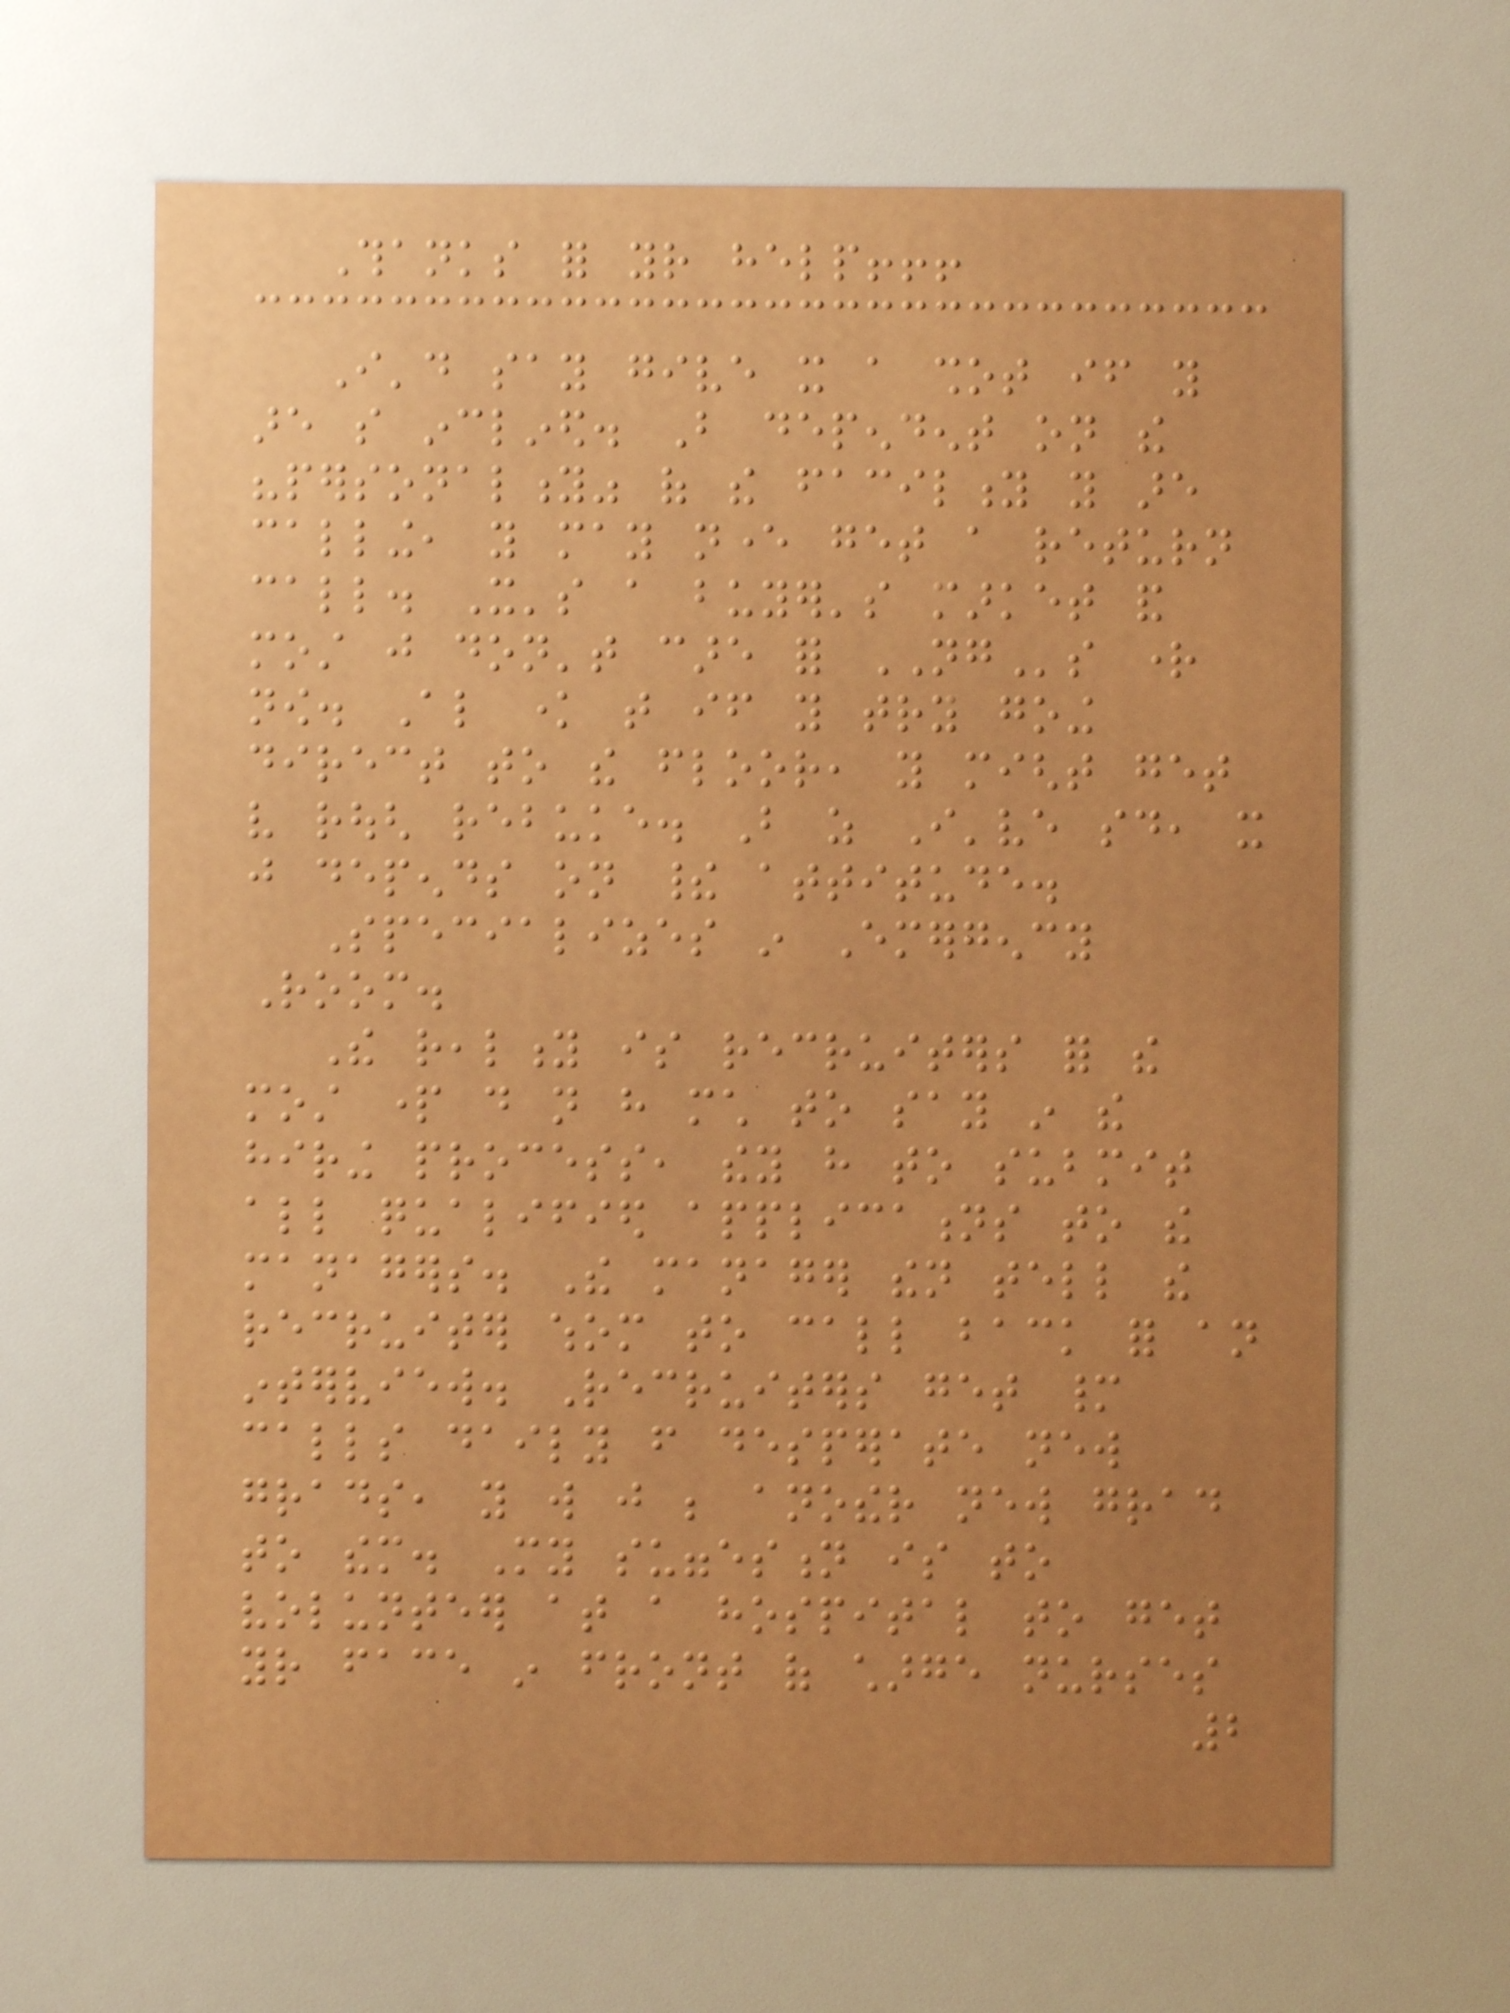Thanks for your help!!!
I'd say give it a shot if you
are so inclined. But dependent on the
"personality" of the facility you are
calling, you may never get a return
call. It's a buyer's market and
most just don't care for NGs right
now. Also know that if you try going
direct to the floor, you might get
very rough rebuke. But as I've said, it
just depends on their attitude.
Specializes in Emergency
Room.
The reality is recruiters for the
most part do not have much to say in the
hiring process, they have to submit
all qualified applications to the
managers. The manager then tell the
recruiter whom to call back for an
interview. Recruiters get many
calls daily from desperate new
grads, you will just be another new grad
to them. My suggestion is to
volunteer at a hospital to get
your face in front of charge nurses
2
